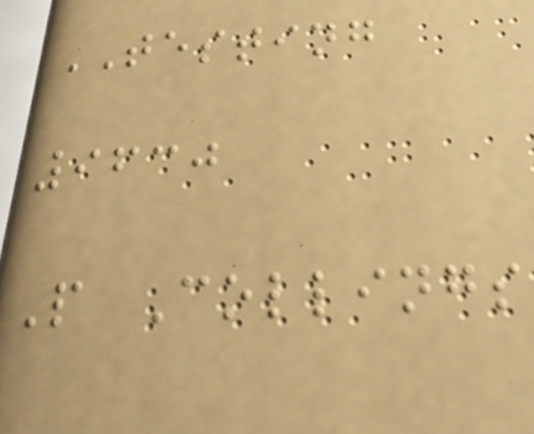TESTING
9630
P Collings
